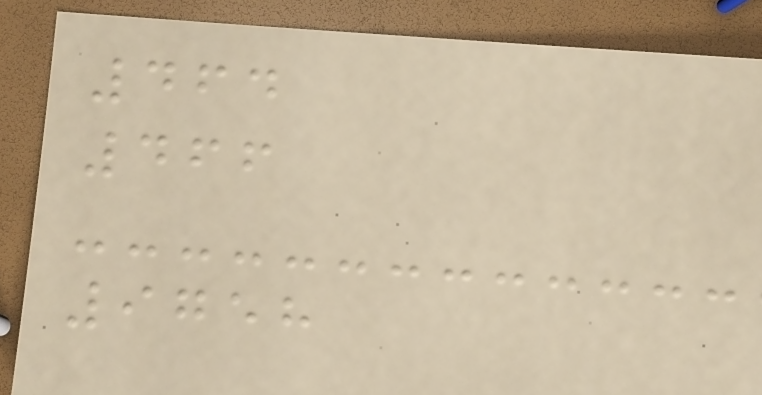464
466
9758
